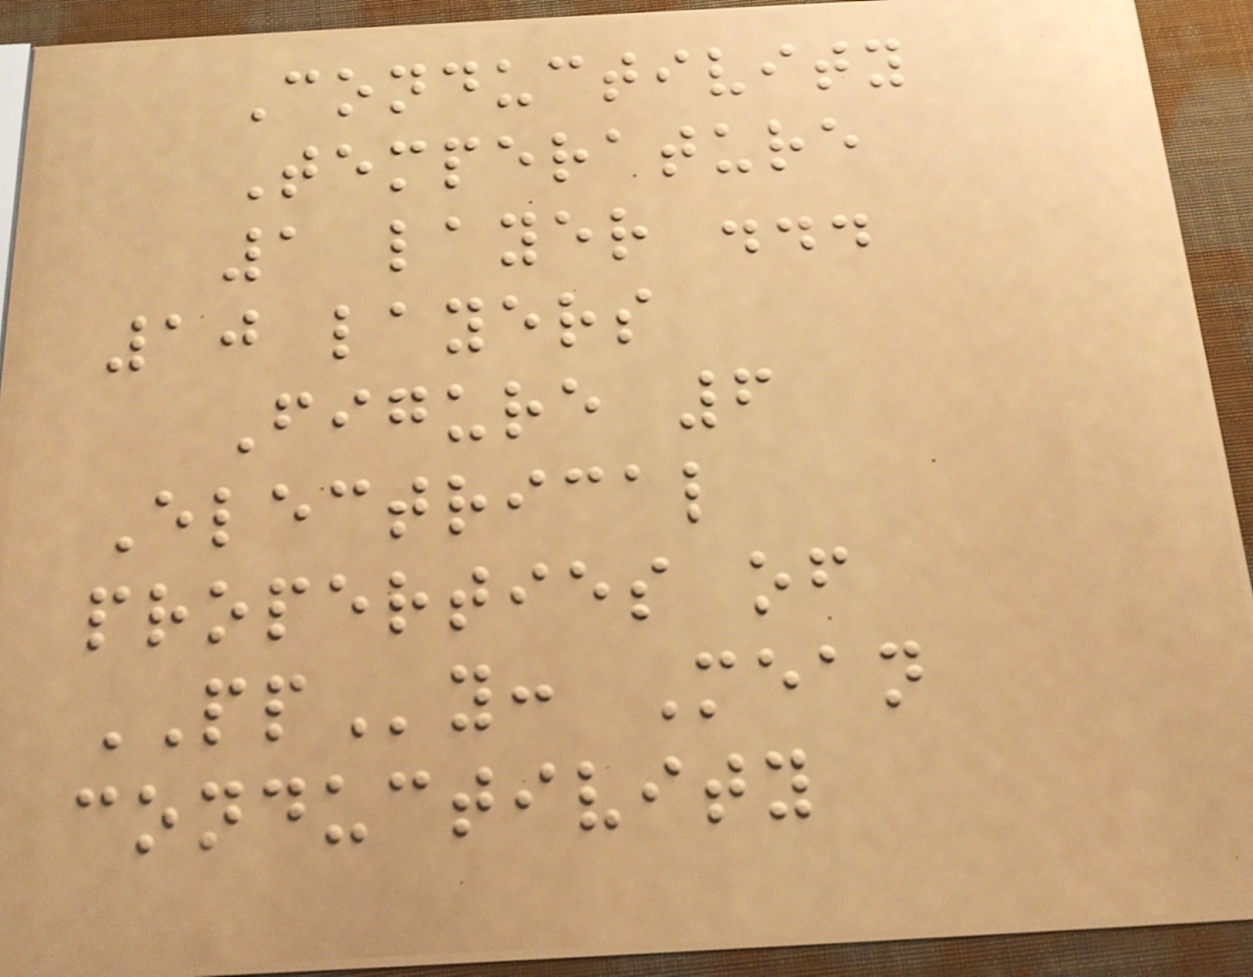Conductivity
Temperature
1 layer ...
10 layers
Figure 6
Electrical
properties of
PPy: Mean
conductivity
